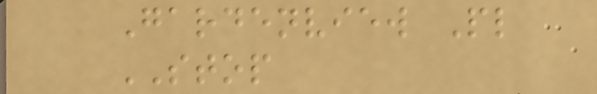Gardenview Pl
STOP
